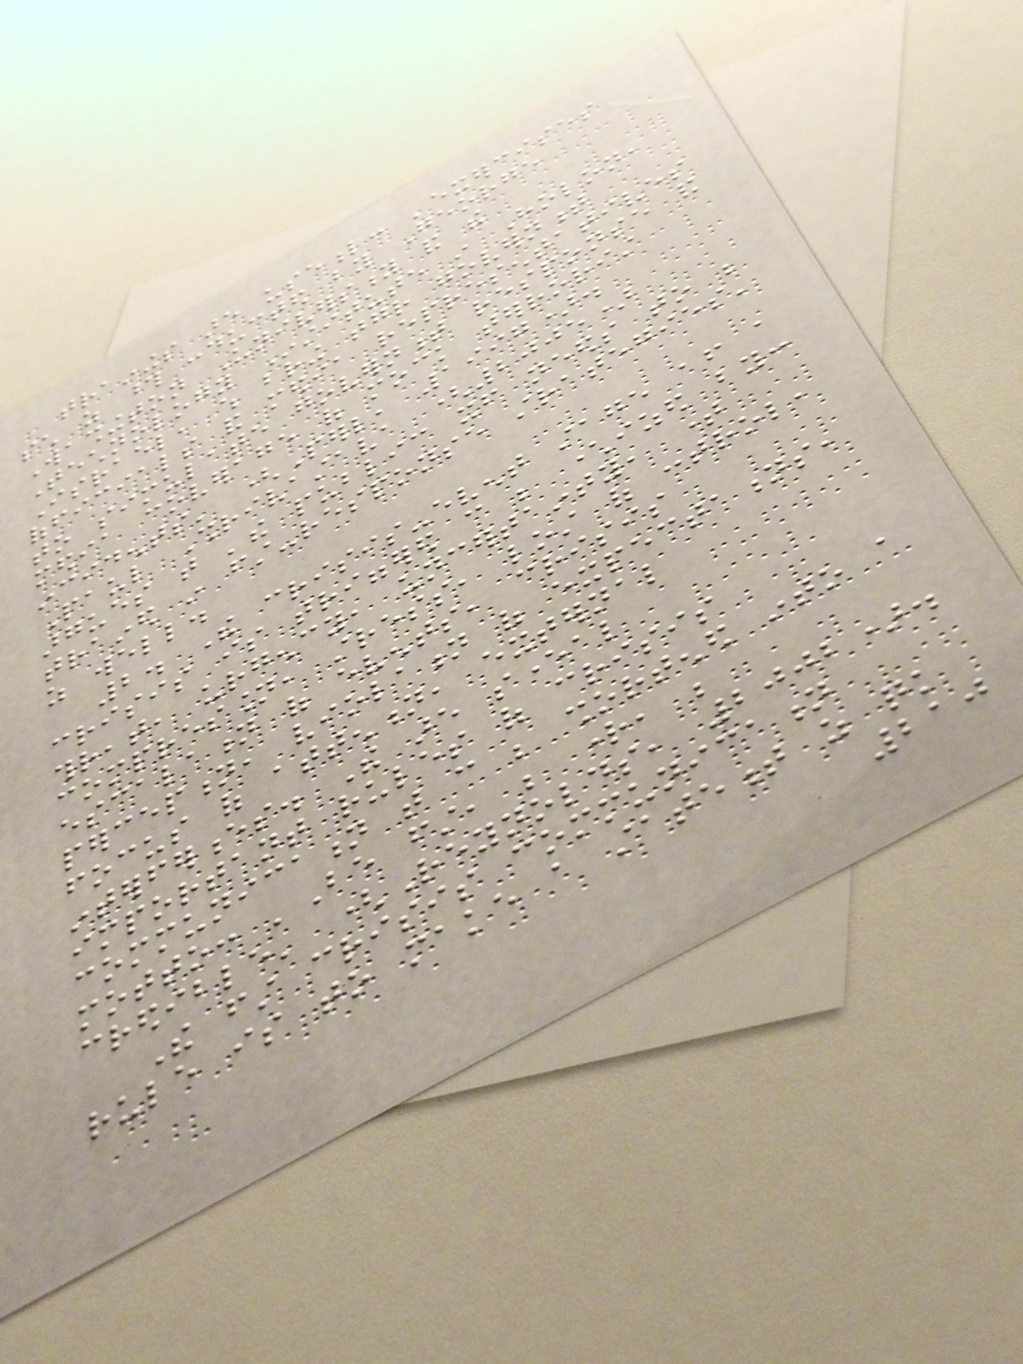trainings are useful: 'exercises
such as those conducted by George
Washington University and the
Technology Institute in Holon,
Israel, which bring together government
officials and media representatives
to simulate government response and
media coverage of mock terrorist
incidents' (Perl, 1997).
Paul Shrivastava (2005)
argues that 'the public itself needs to be
trained in first-response strategies'
as well.
2. The crisis-event stage after a
crisis is triggered can be characterized by:
threat, urgency, uncertainty, time
compression, stress, lost of control,
escalation of events, crisis
perception, violation of expectations,
focus of attention, external
interferences. The are several
important rules of crisis
communication that can be shortened into a
motto: 'Be first, be right, be
credible' (Reynolds, 2002).
The first crisis communication
rule is to make a statement as quick
210
